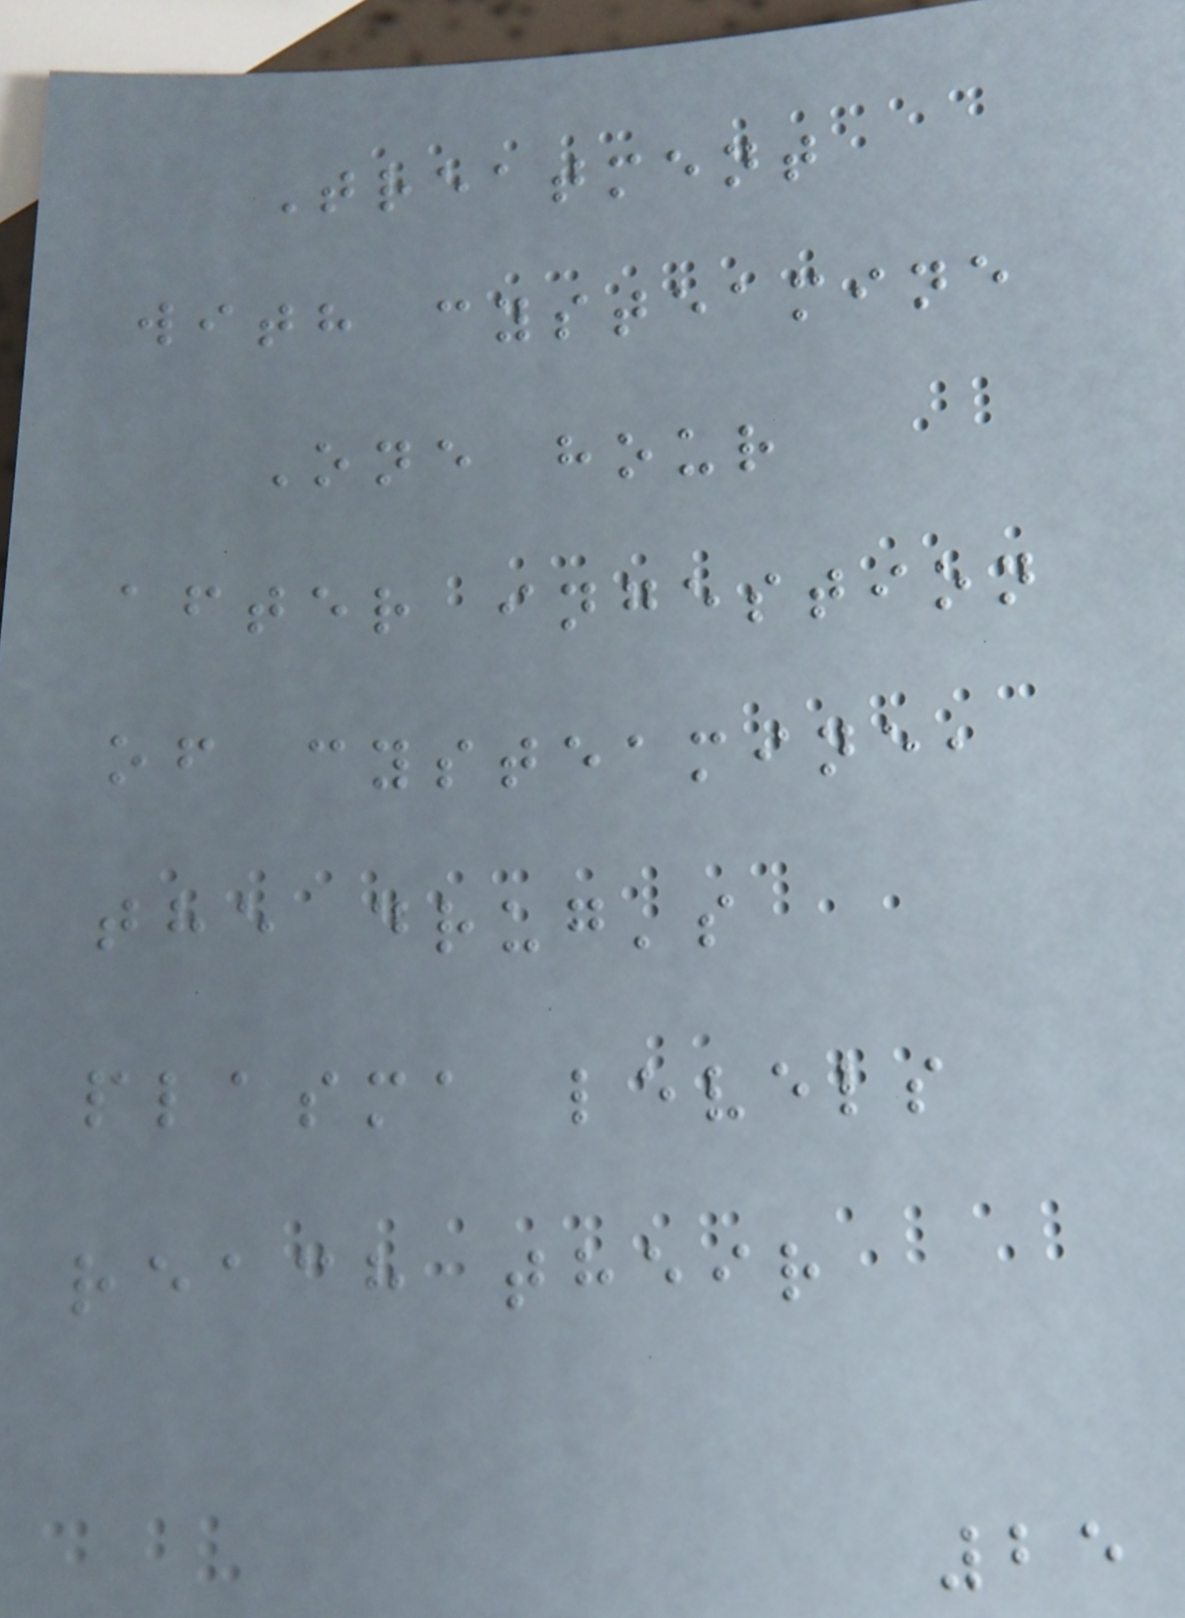Treatment
with cysteamine
One hour
after ingestion
of cysteamine,
the drug's
plasma levels
reach their
25
